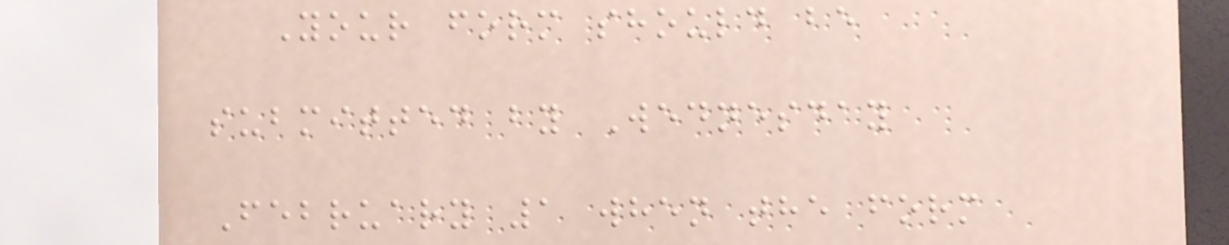Your form should be
submitted by Wednesday
February 1 when the form
